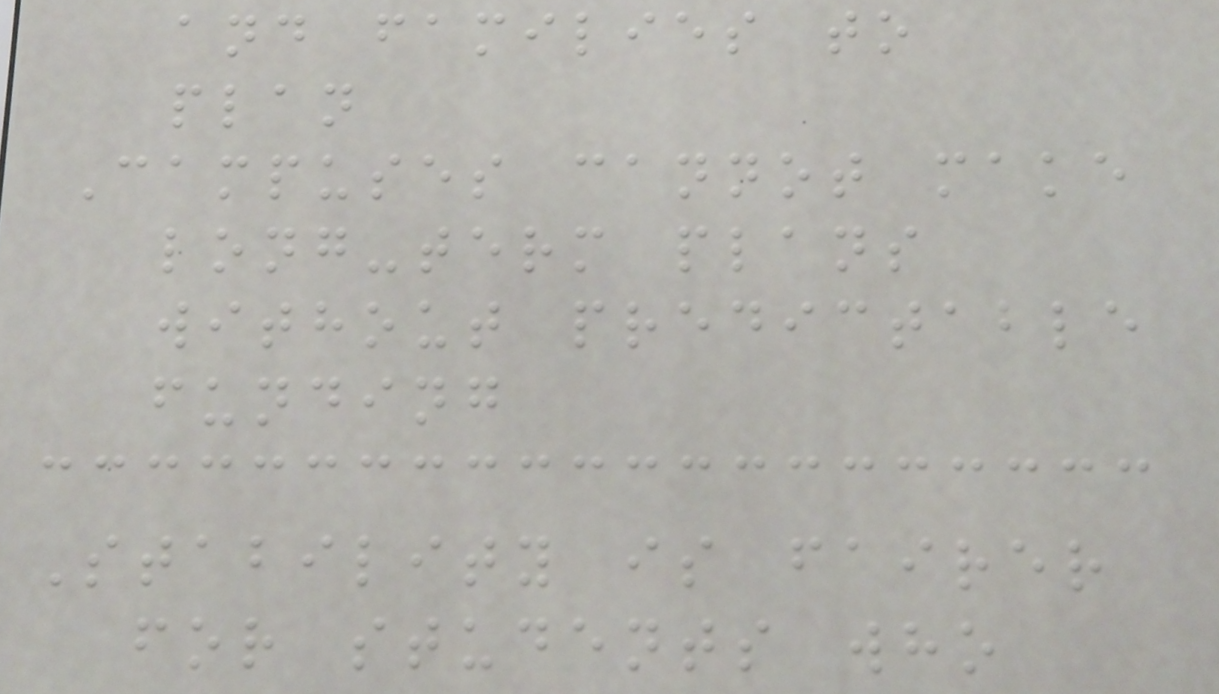and families to
plan
Campuses cannot make
long-term plans
without predictable
funding
Stability is fairer
for students who
